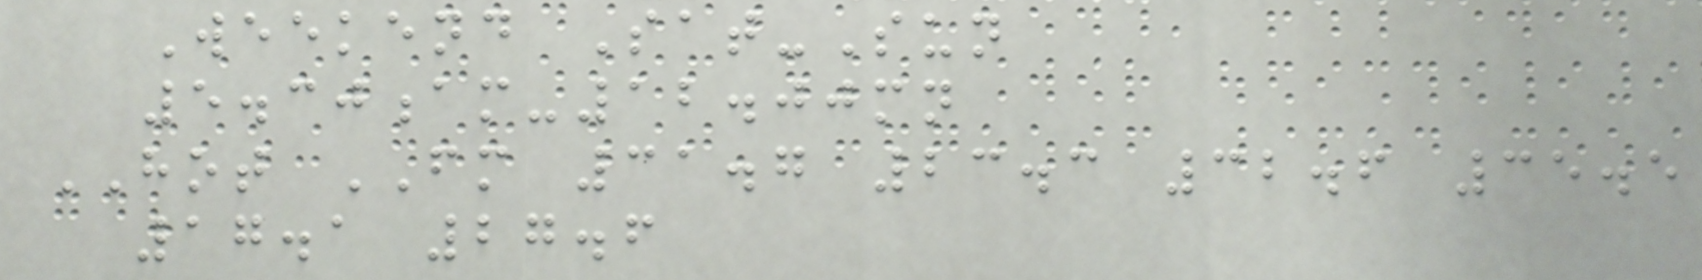Weekend Sat-Sun
5.30am-12.00mn
HOT FM 31.7 23.3 32.6 35.5
17.1 27.6
